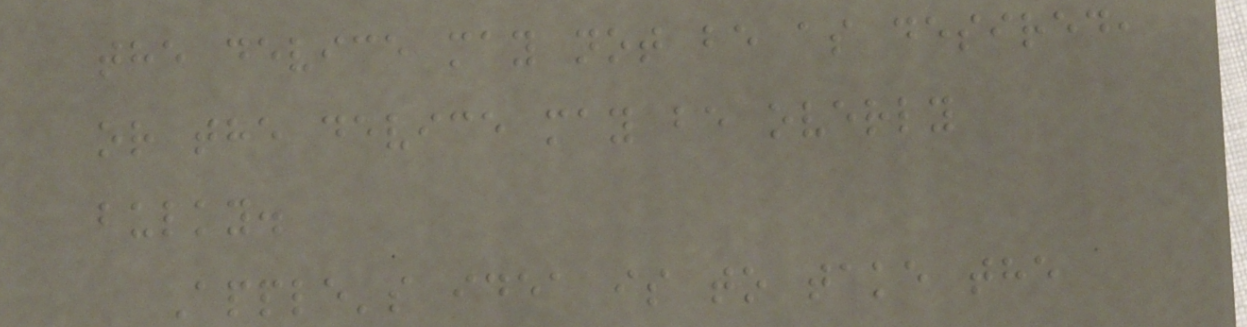the device may not be as desired,
or the device may be overly
bulky.
Apple's idea is to take the
